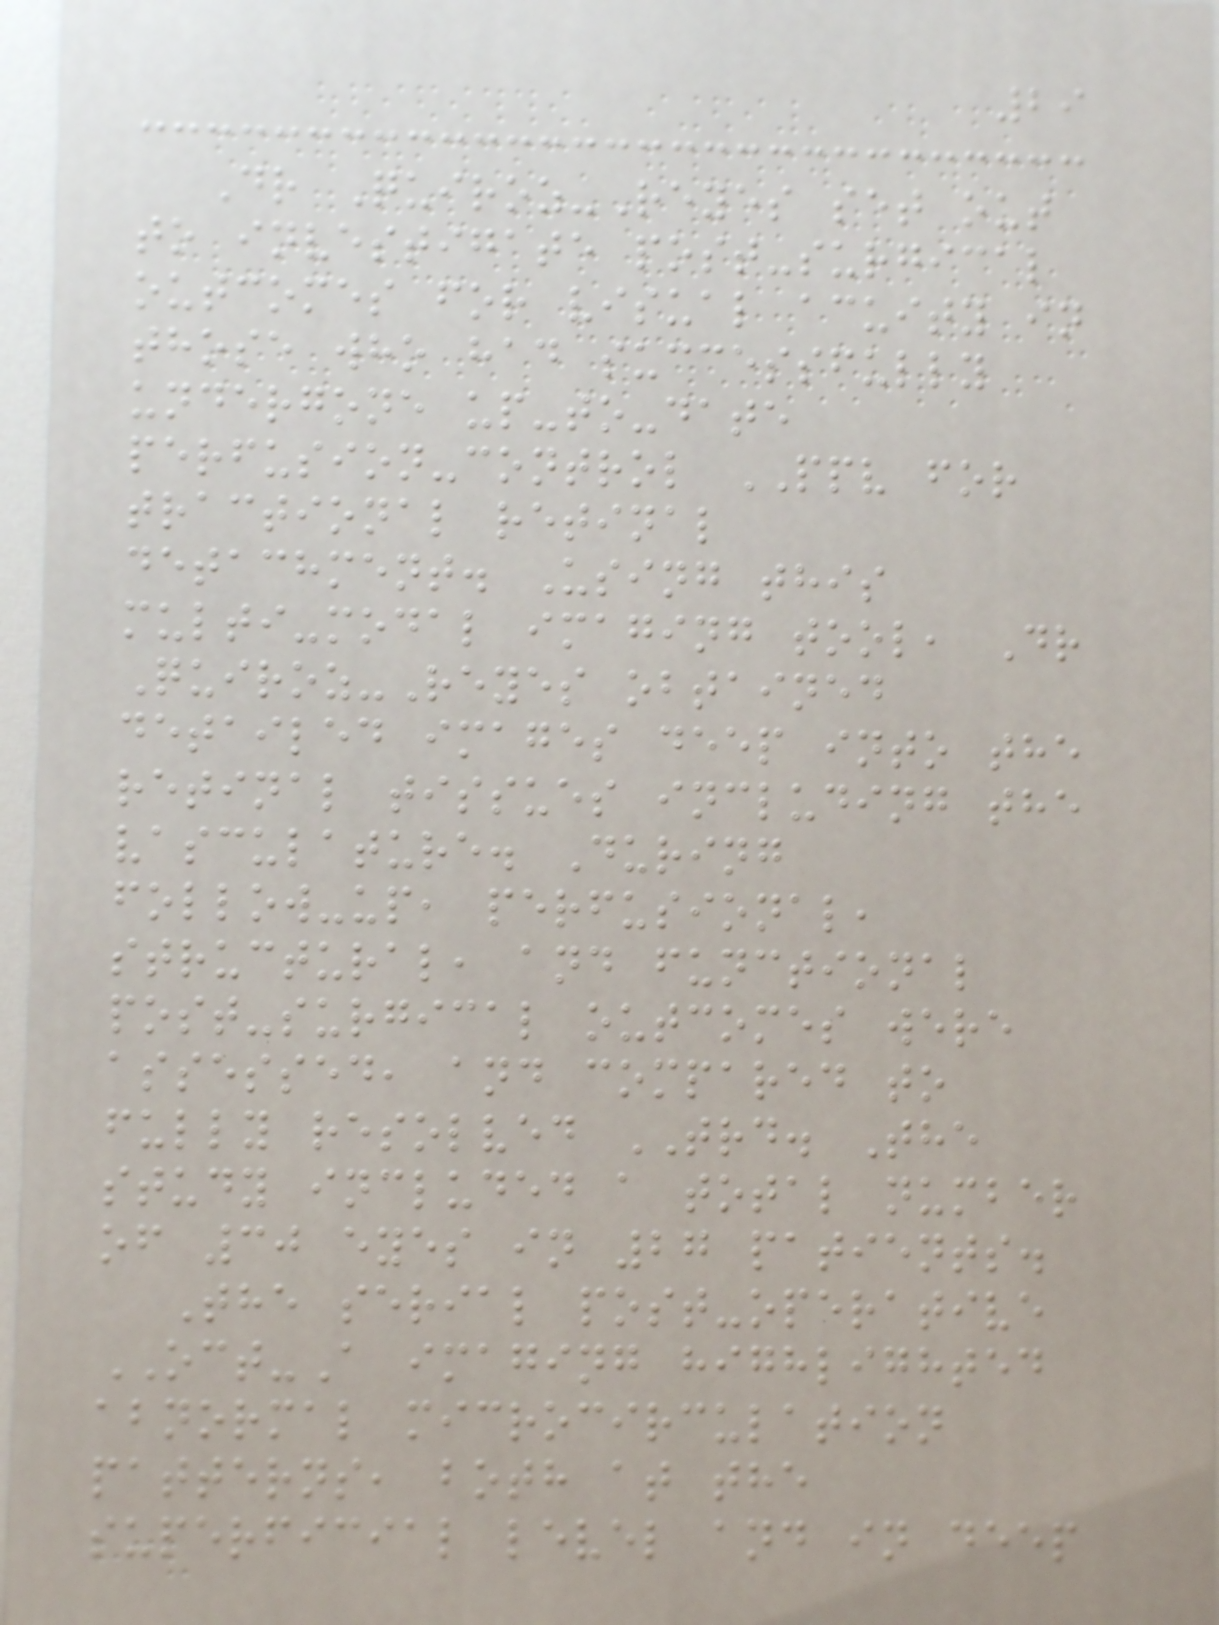29
Dr Quiroz-Reyes set out
to investigate post-surgical
outcomes for visual acuity in
those who had successfully
undergone up-to-date
perfusion-control PPV for
tractional retinal
detachment. Using this
multi-modal imaging tool, Dr
Quiroz-Reyes obtained
detailed images deep into the
retinal tissues including the
vasculature. During
follow-up, perfusional,
structural, and functional
post-surgical outcomes were
assessed, and compared to
fully resolved TRD. The
study included a total number
of 30 eyes in 27 patients.
The serial post-operative
OCT-A imaging highlighted
abnormal microcirculation
patterns, both at the
superficial level and in deep
